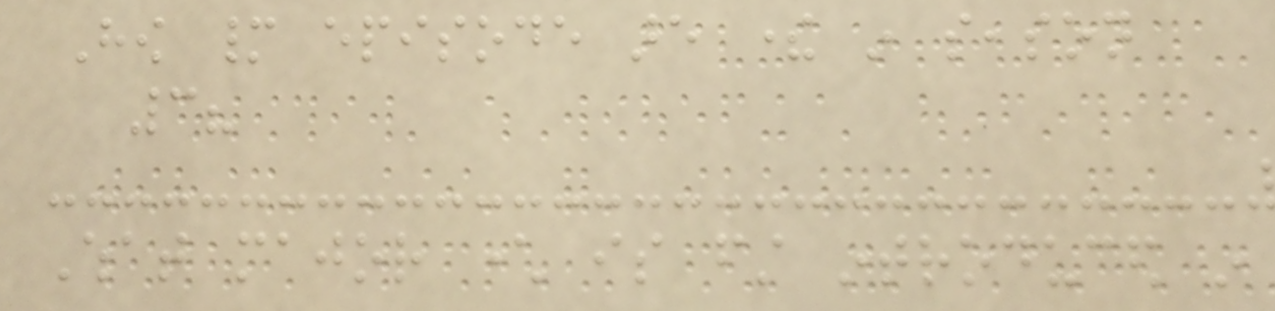How many episode are there in season
3?
What major character is first introduced in
